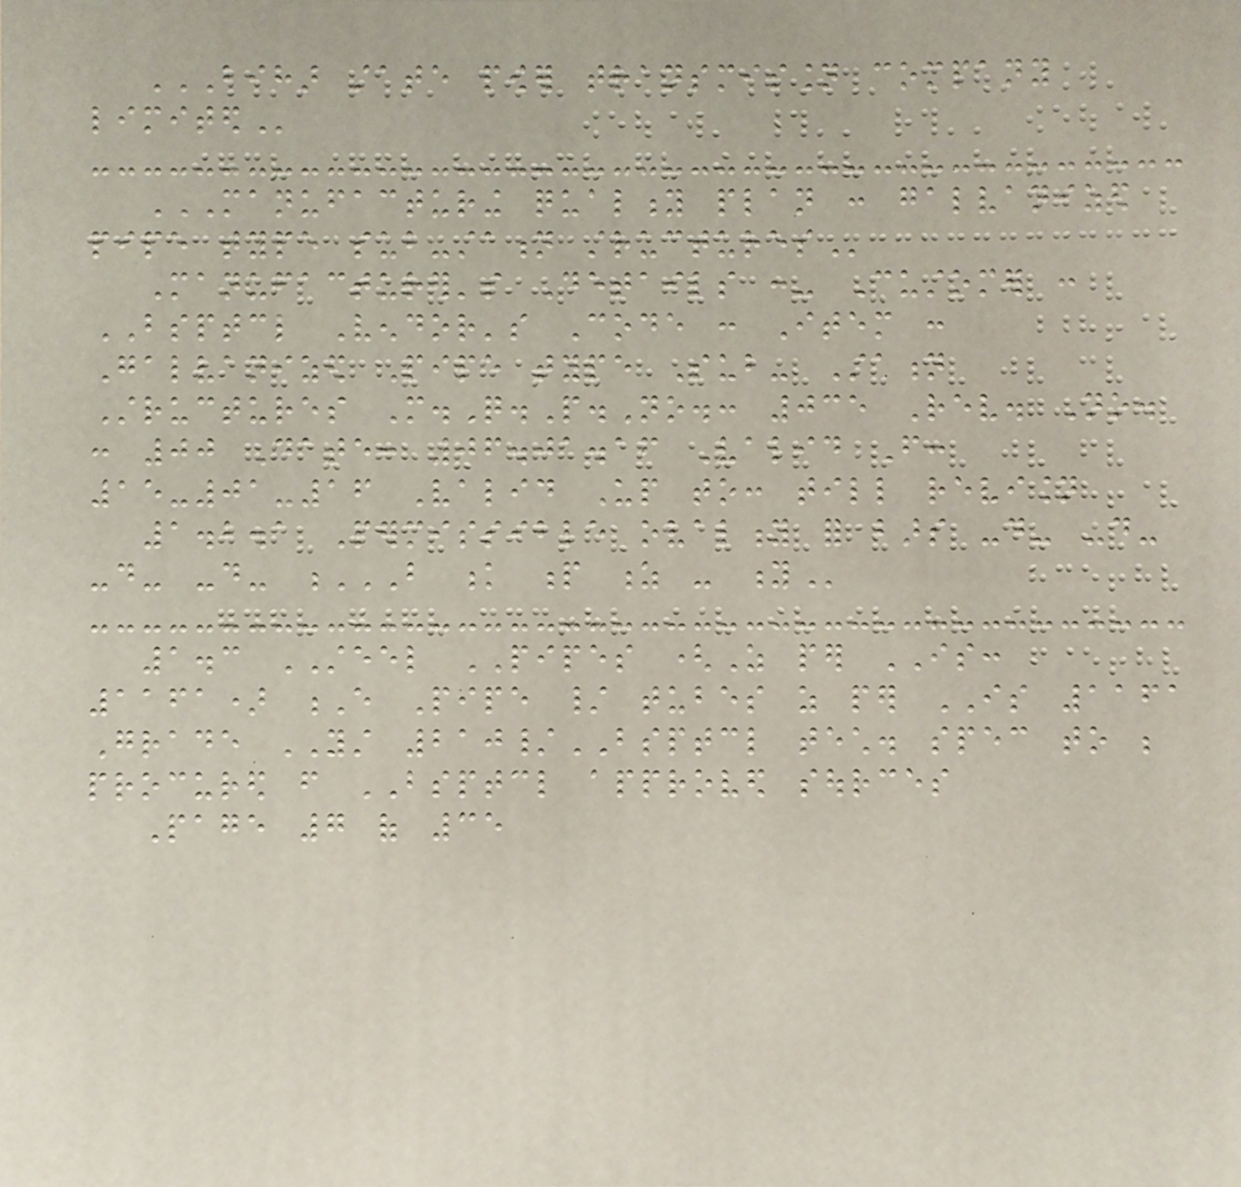BIHAR STATE POWER TRANSMISSION COMPANY
LIMITED
MANUFACTURING QUALITY PLAN : GALVANIZED
PIPE TYPE SUB-STATION STRUCTURES
Manufacturer's Details :- Customer :
BSPTCL Vendor's Code : Item :
Galvanized Pipe type Sub- Station
Structures M.Q.P.No.: 035 Rev. No.
: 00 Date: 06.01.16 Valid From:
15-01-16 Valid Up to: till revision
1.2.1 Permissible ovality for bars -do- -do-
-do- -do- B K P Z - Y
1.3 STEEL PIPES (As per IS:
1161) E Pipe / tubes as per IS 1161
Grade YST 210/BSPTCL tech. spec to be
procured from BSPTCL approved sources
Page 7 of 35
